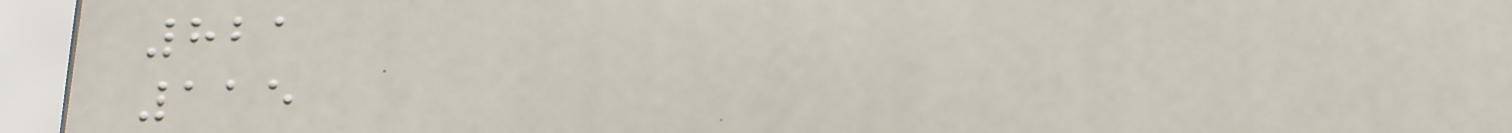821
115
